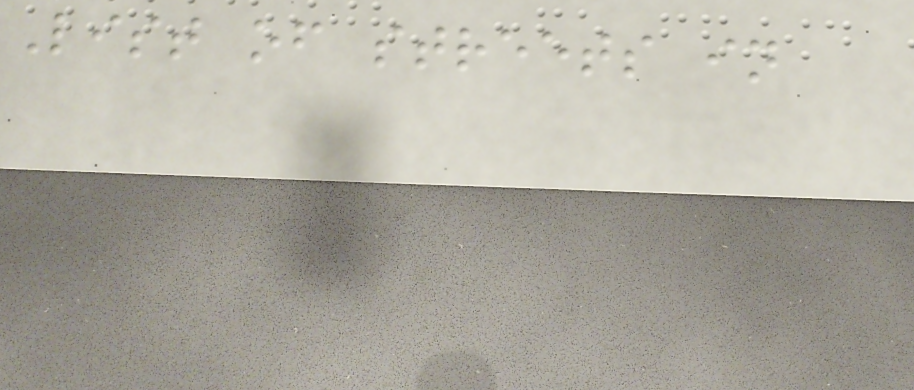List of streets in
